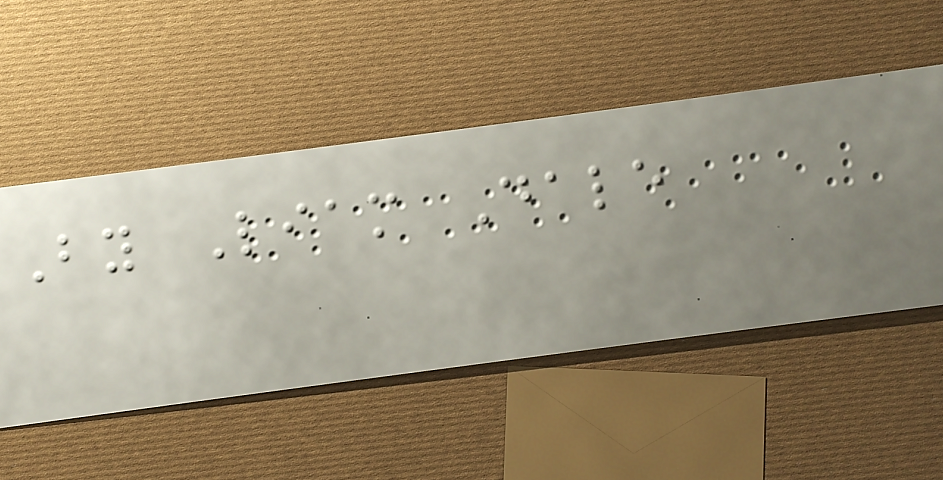By Liam Dale
